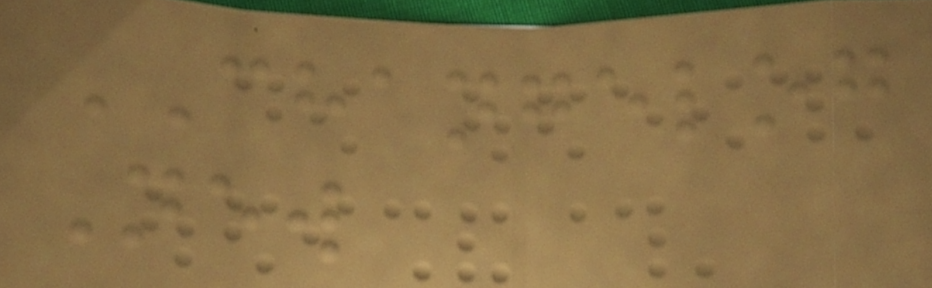CHANGELOG
New
